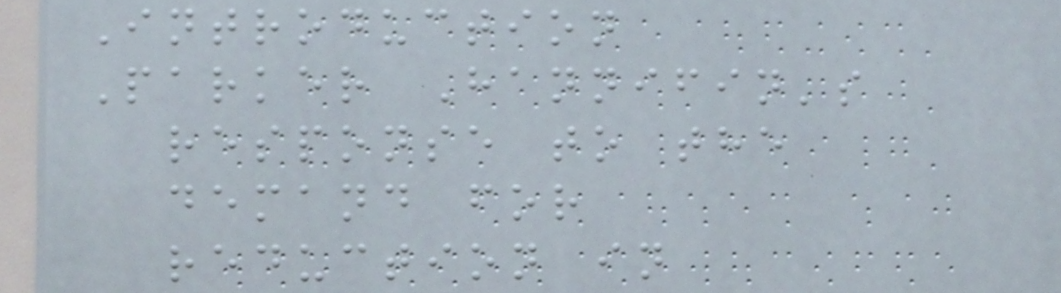Introduction
Parker Hannifin's
response to the
demand for
reduction in
